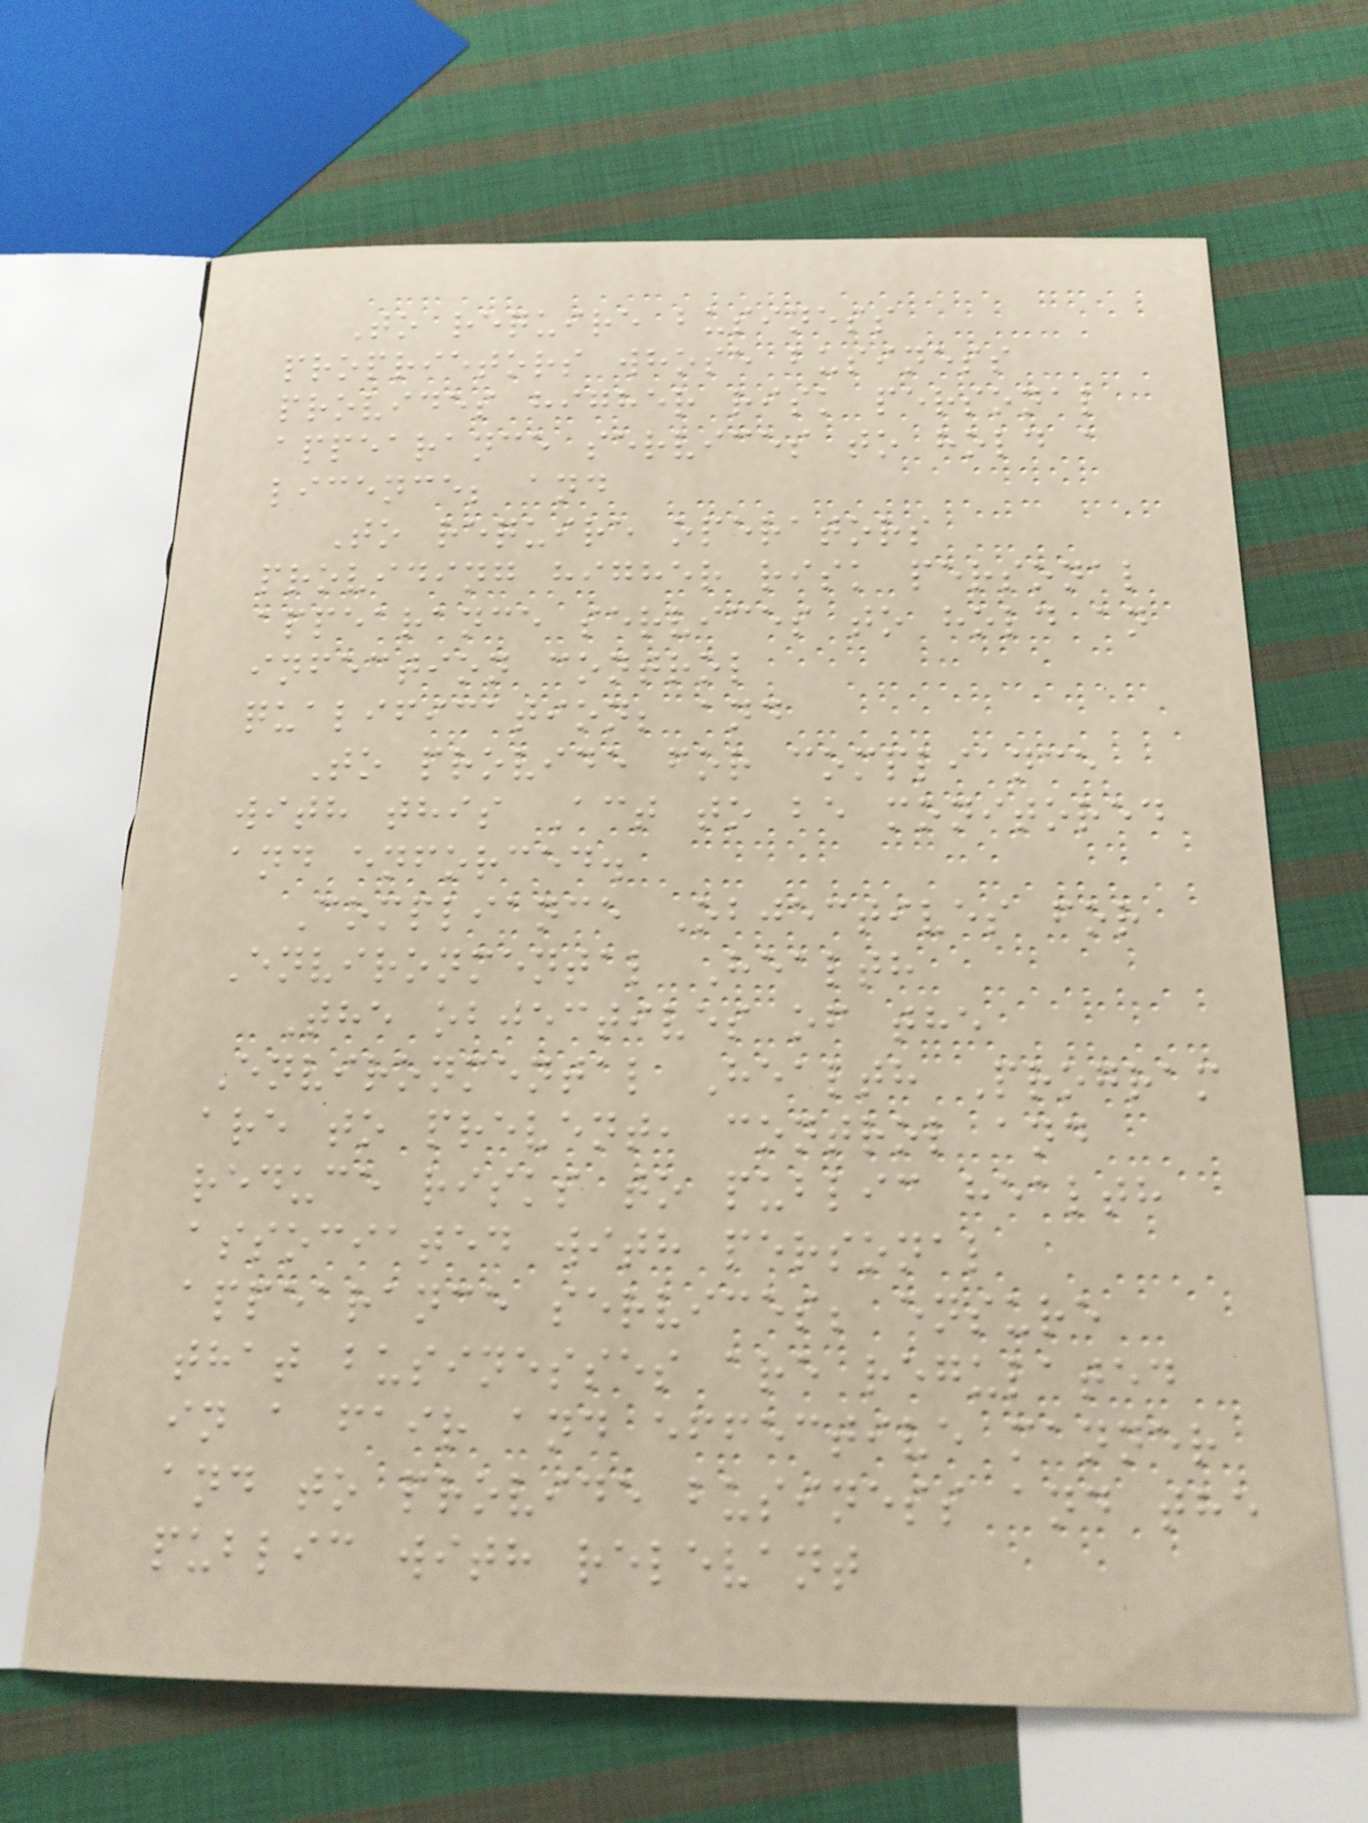To require business
proprietors whose business
provides higher risk personal
appearance services to hold a
licence; and
To require operators
providing higher risk personal
appearance services to hold an
infection control
qualification; and
To provide for compliance
with this Act to be monitored
and enforced.
Compliance Objectives for
Environmental Health
The objectives of the
Environmental Health Program
are to prevent, control and
reduce risks to public health
associated with personal
appearance services; ensure
that businesses are regulated
in a fair and effective manner
and to provide business and the
public with relevant
